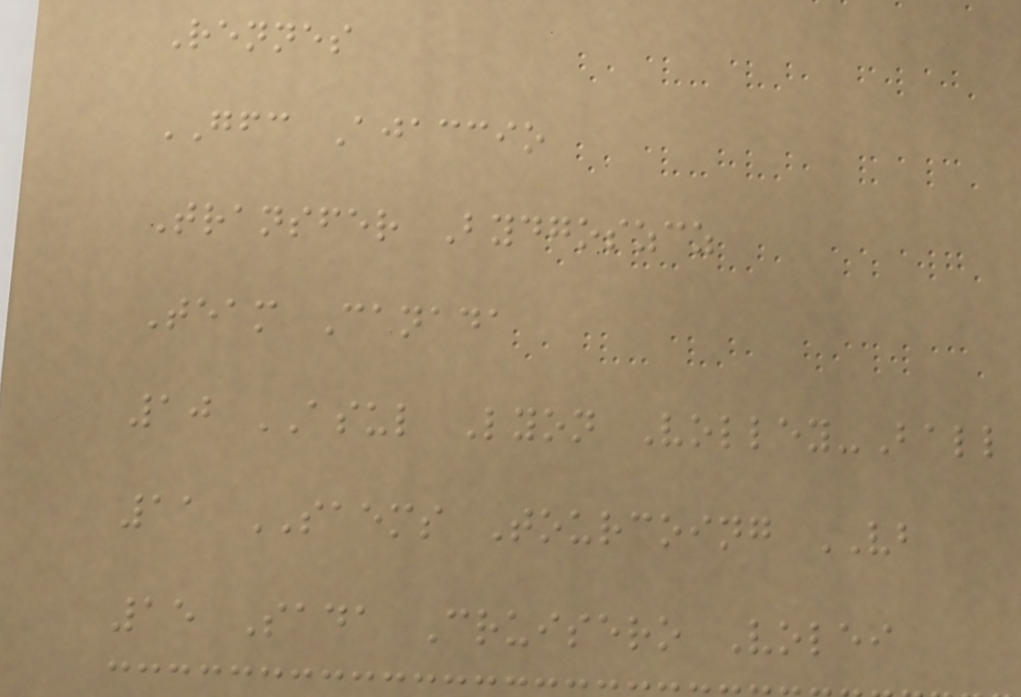Rennes
GFC Ajaccio
Transfer Bydgoszcz
Team Canada
10 ASUL Lyon Volley-Ball
11 SAEMS Tourcoing VB
15 Sada Cruisero Volei
